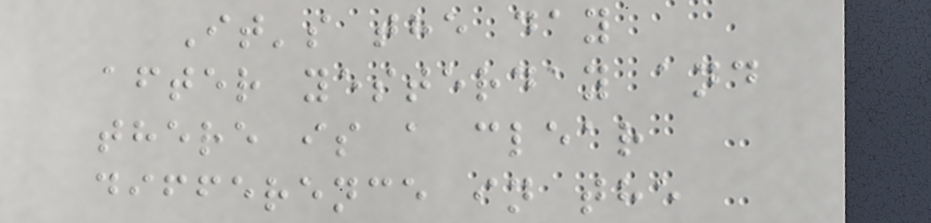It's the day
after yesterday and
there is a clear
difference in the
